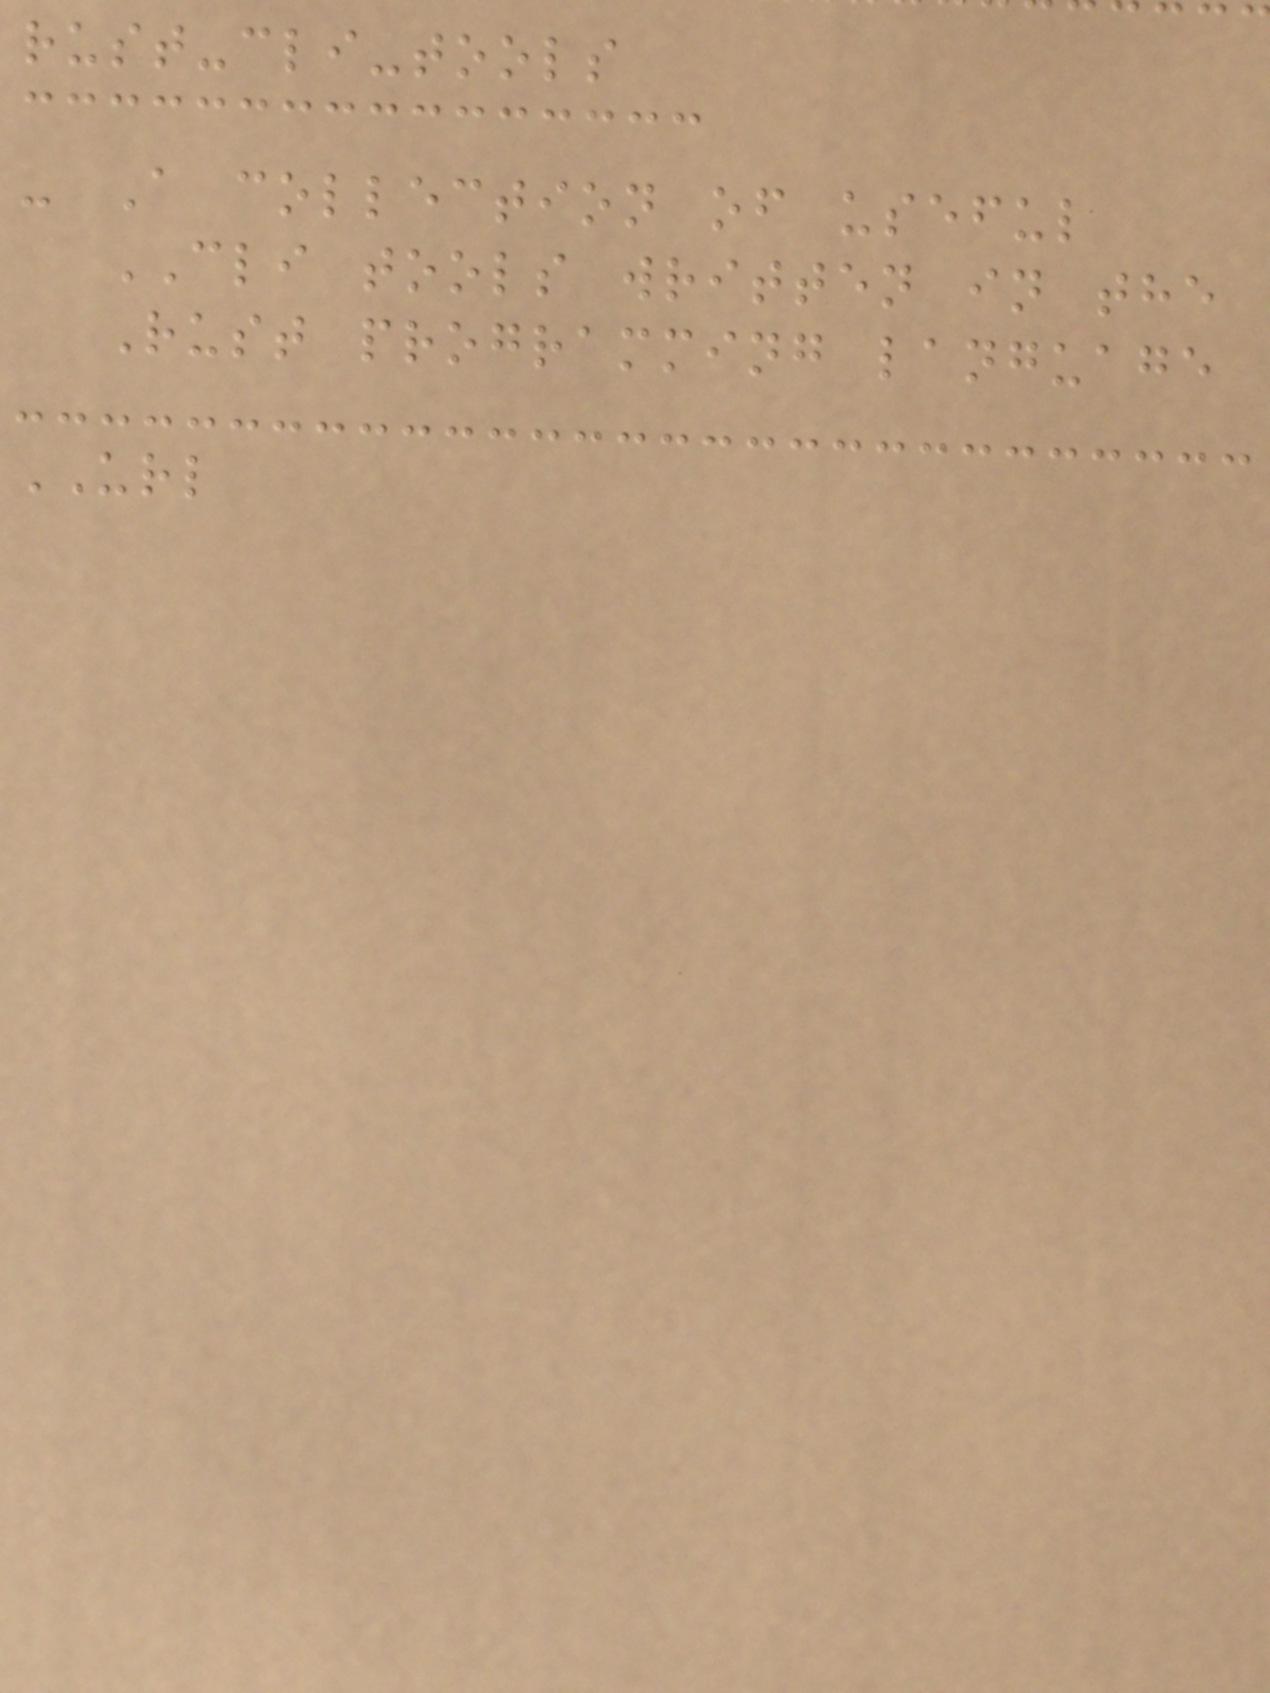rust-cli-tools
- A collection of useful
CLI tools written in the
Rust programming language
URL
